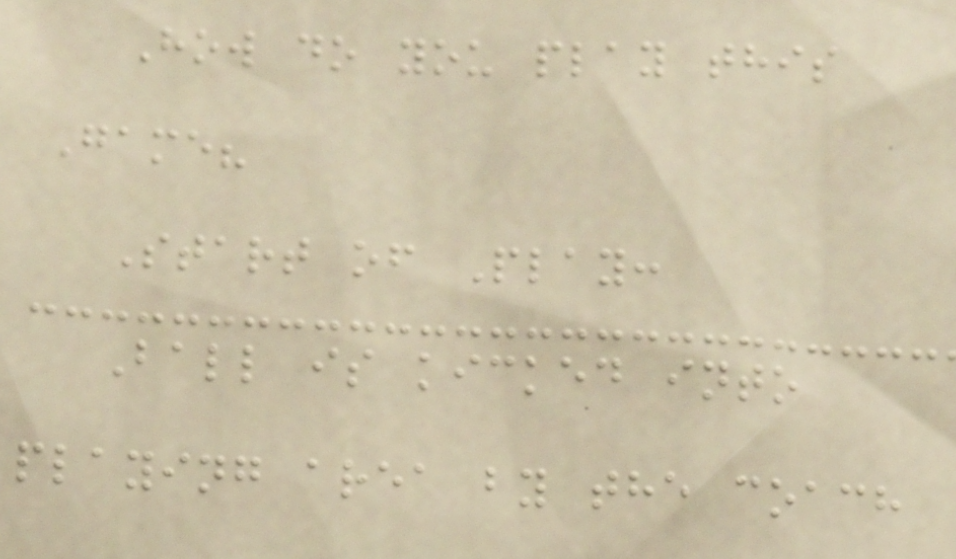How do you play this
Game?
Start of Play:
Ball is kicked into
playing area by the coach
